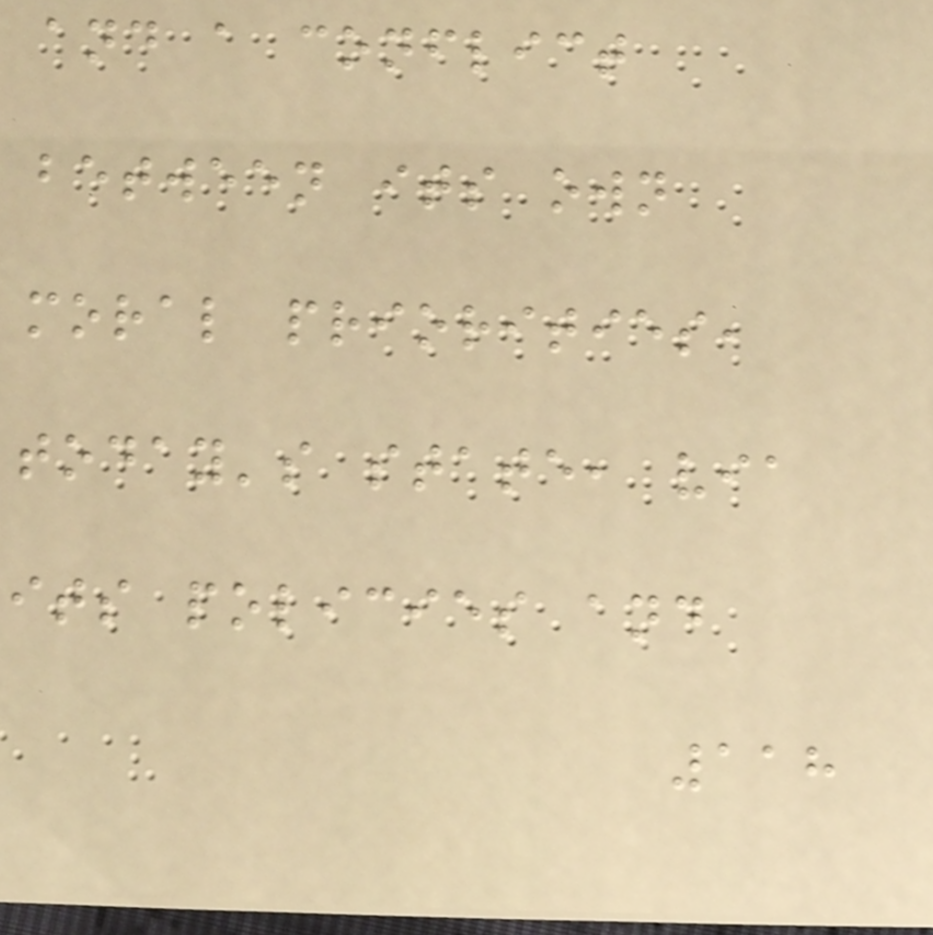and a conflict
between its own
moral priorities,
today's state, via
its policies and
118
